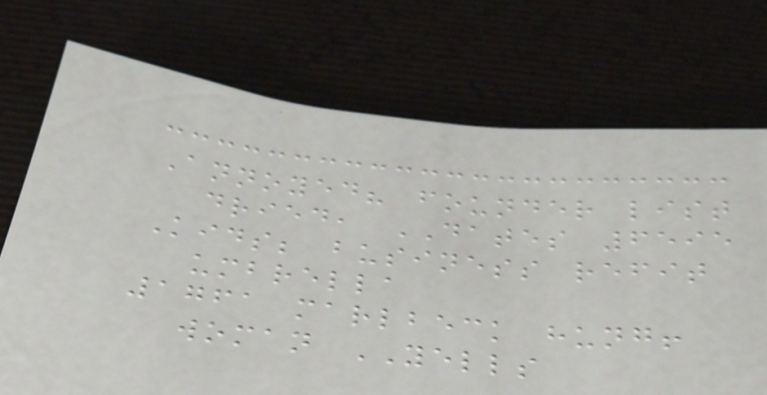Annoyed? founder list
dried, DATES 6595
Kids; business refit
umbrella
1761 marlbeck hung!
woman YELLS
